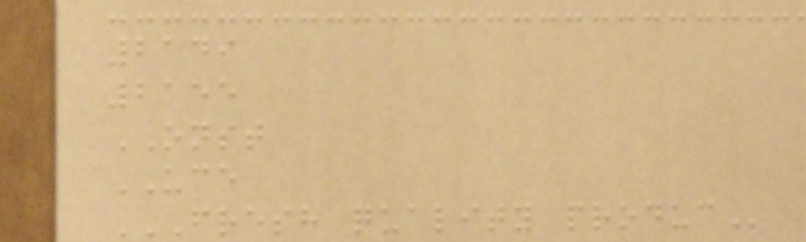2149
2155
ONST
UCE
FRESH QUALITY PRODUC
